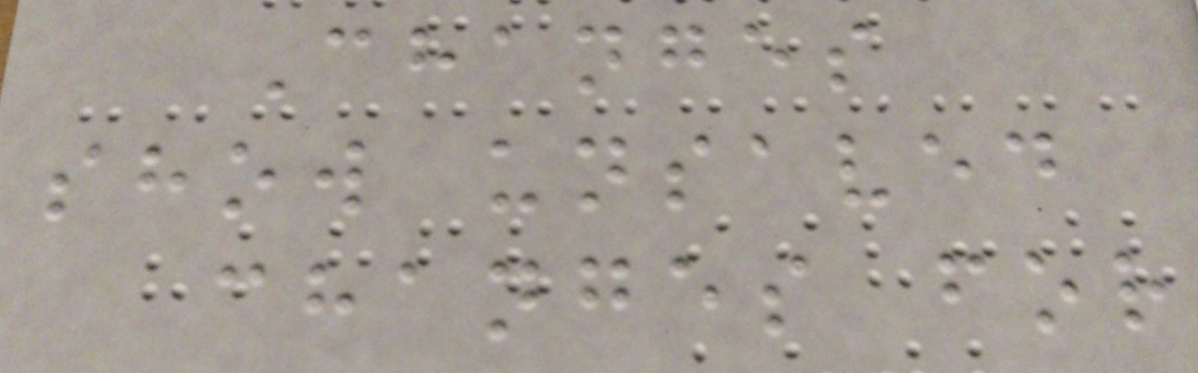Changes
show unsaved
changes for
